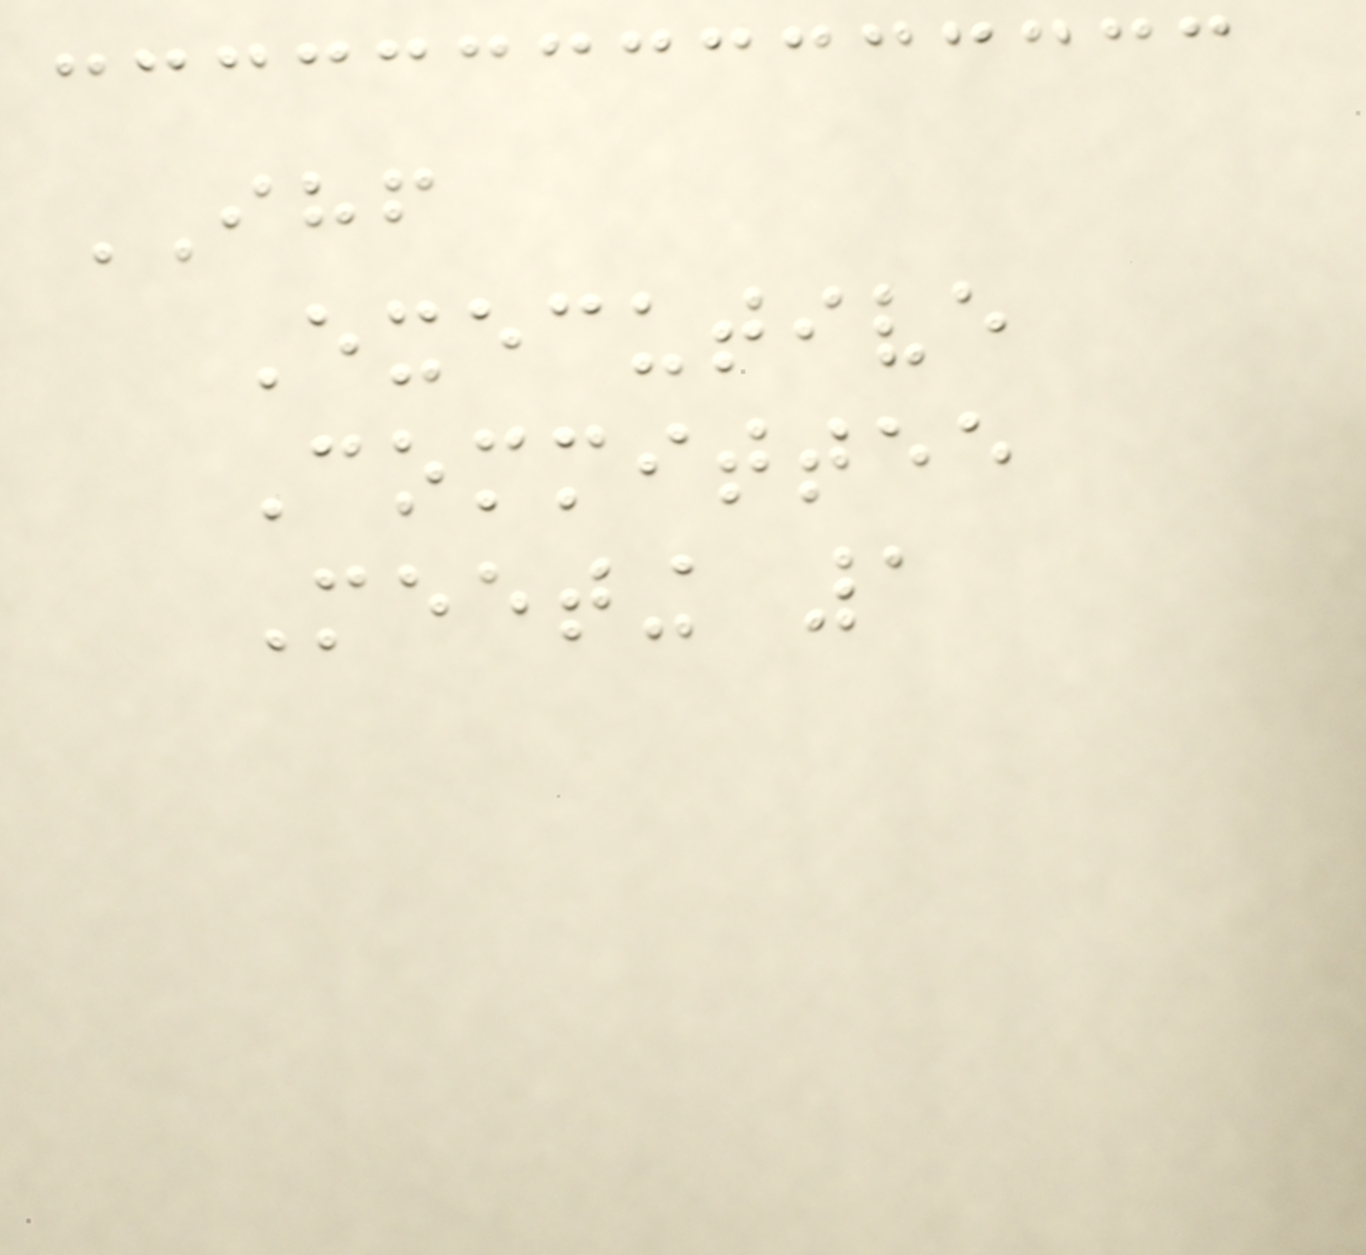IHF
Executive
Committee
Meeting 1
